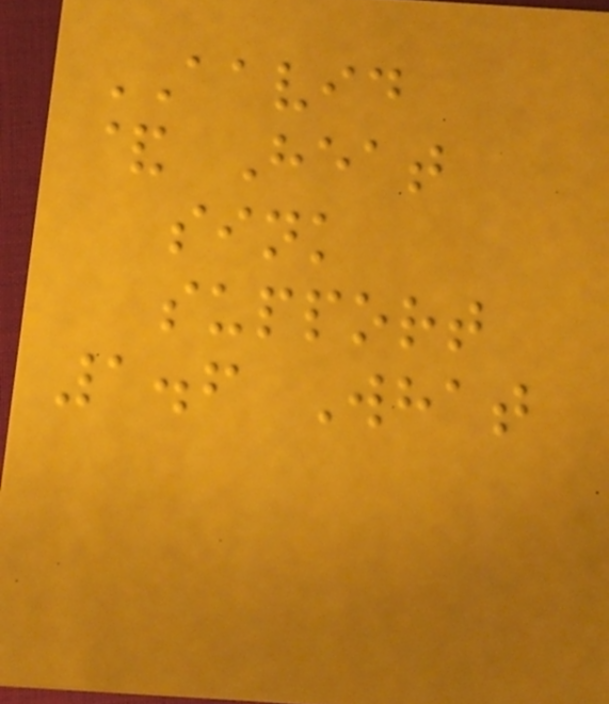AAVID
& Heat
sink
support
1.6 What
